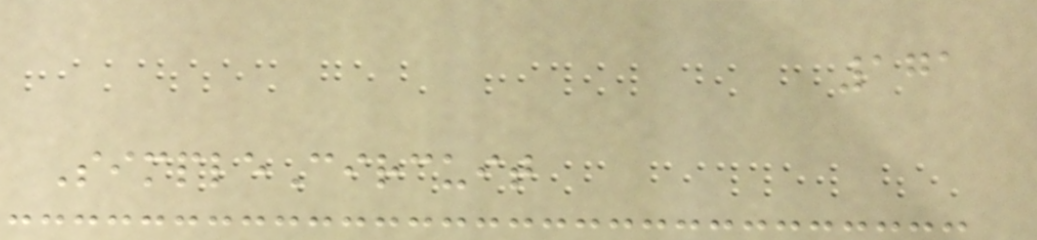171
SimpleCircuit
